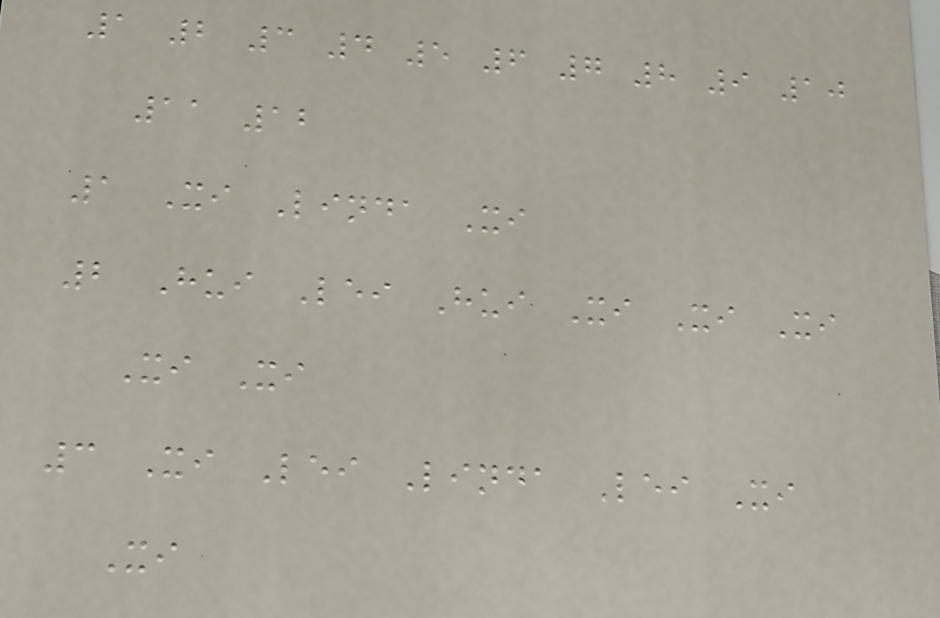1 2 3 4 5 6 7 8 9 10
11 12
1 Xi Linda Xi
2 Hui Lei Hui Xi Xi Xi
Xi Xi
3 Xi Lei Linda Lei Xi
Xi
